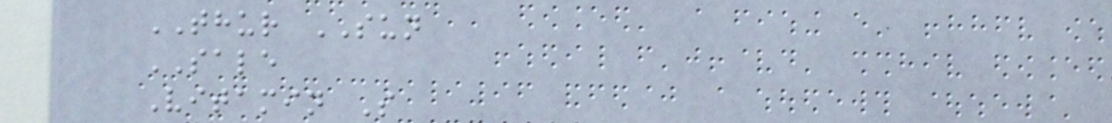THUR SUN
SALE
Vitamin S
